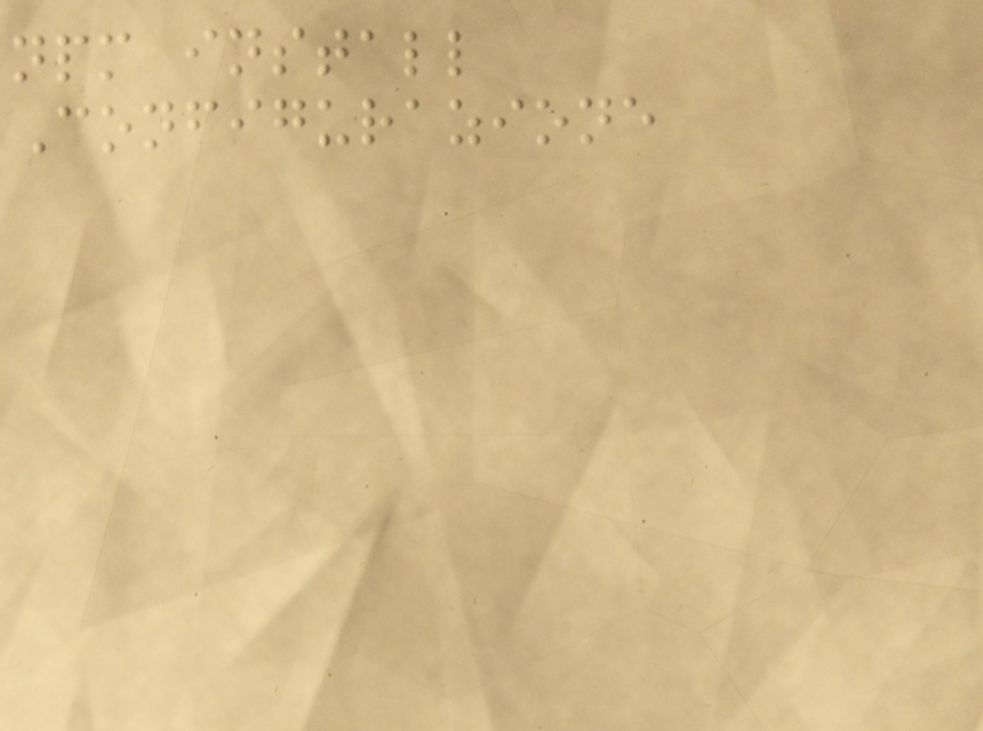npm install
Configurazione
